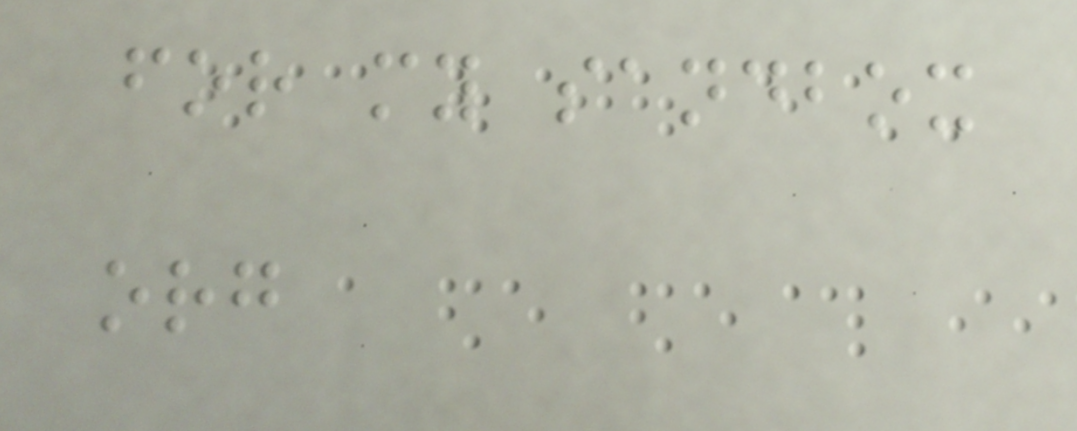for my sandbox
org
